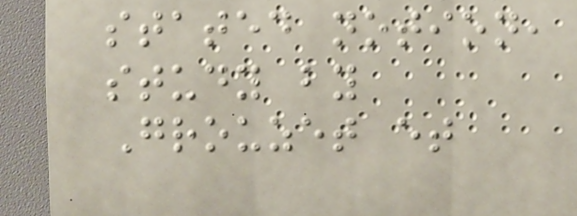stated notion,
study by
Grouzet et
